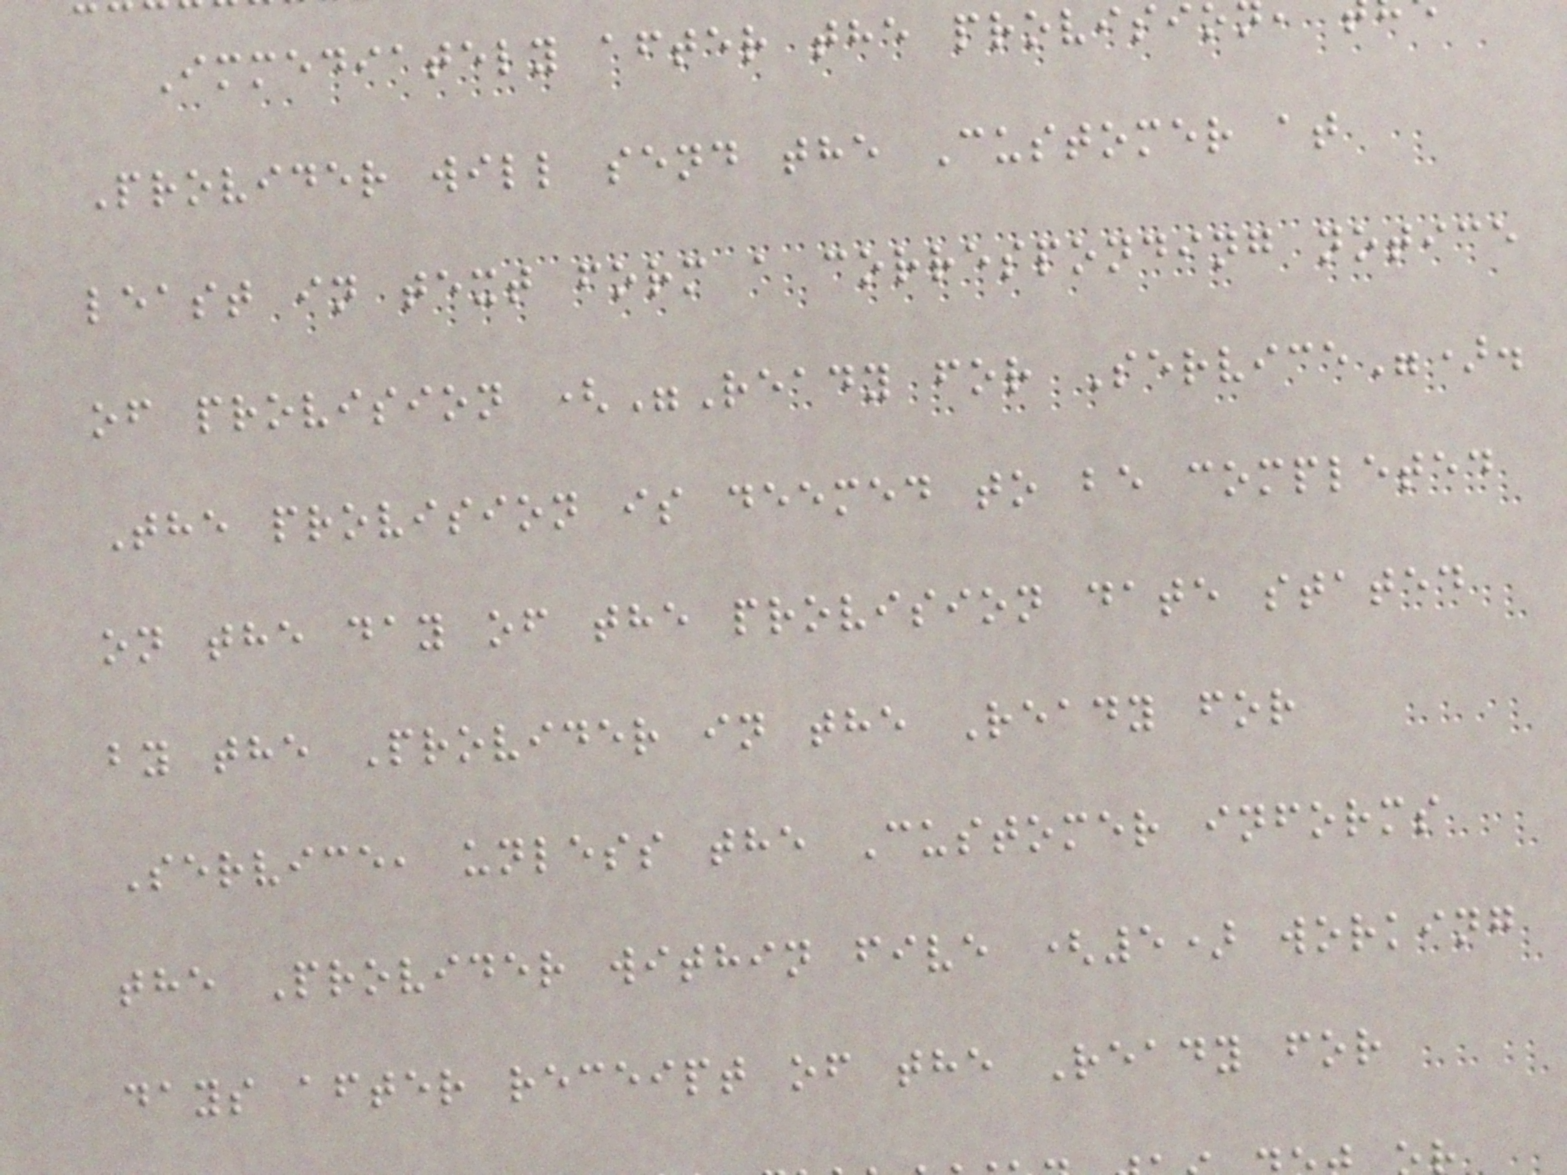Immediately after the provisio
Provider will send the Customer at
least in text form a corresponding notice
of provision ("Ready for Service").
The provision is deemed to be completed
on the day of the provision date stated
by the Provider in the Ready for
Service, unless the Customer informs
the Provider within five (5) working
days after receipt of the Ready for
